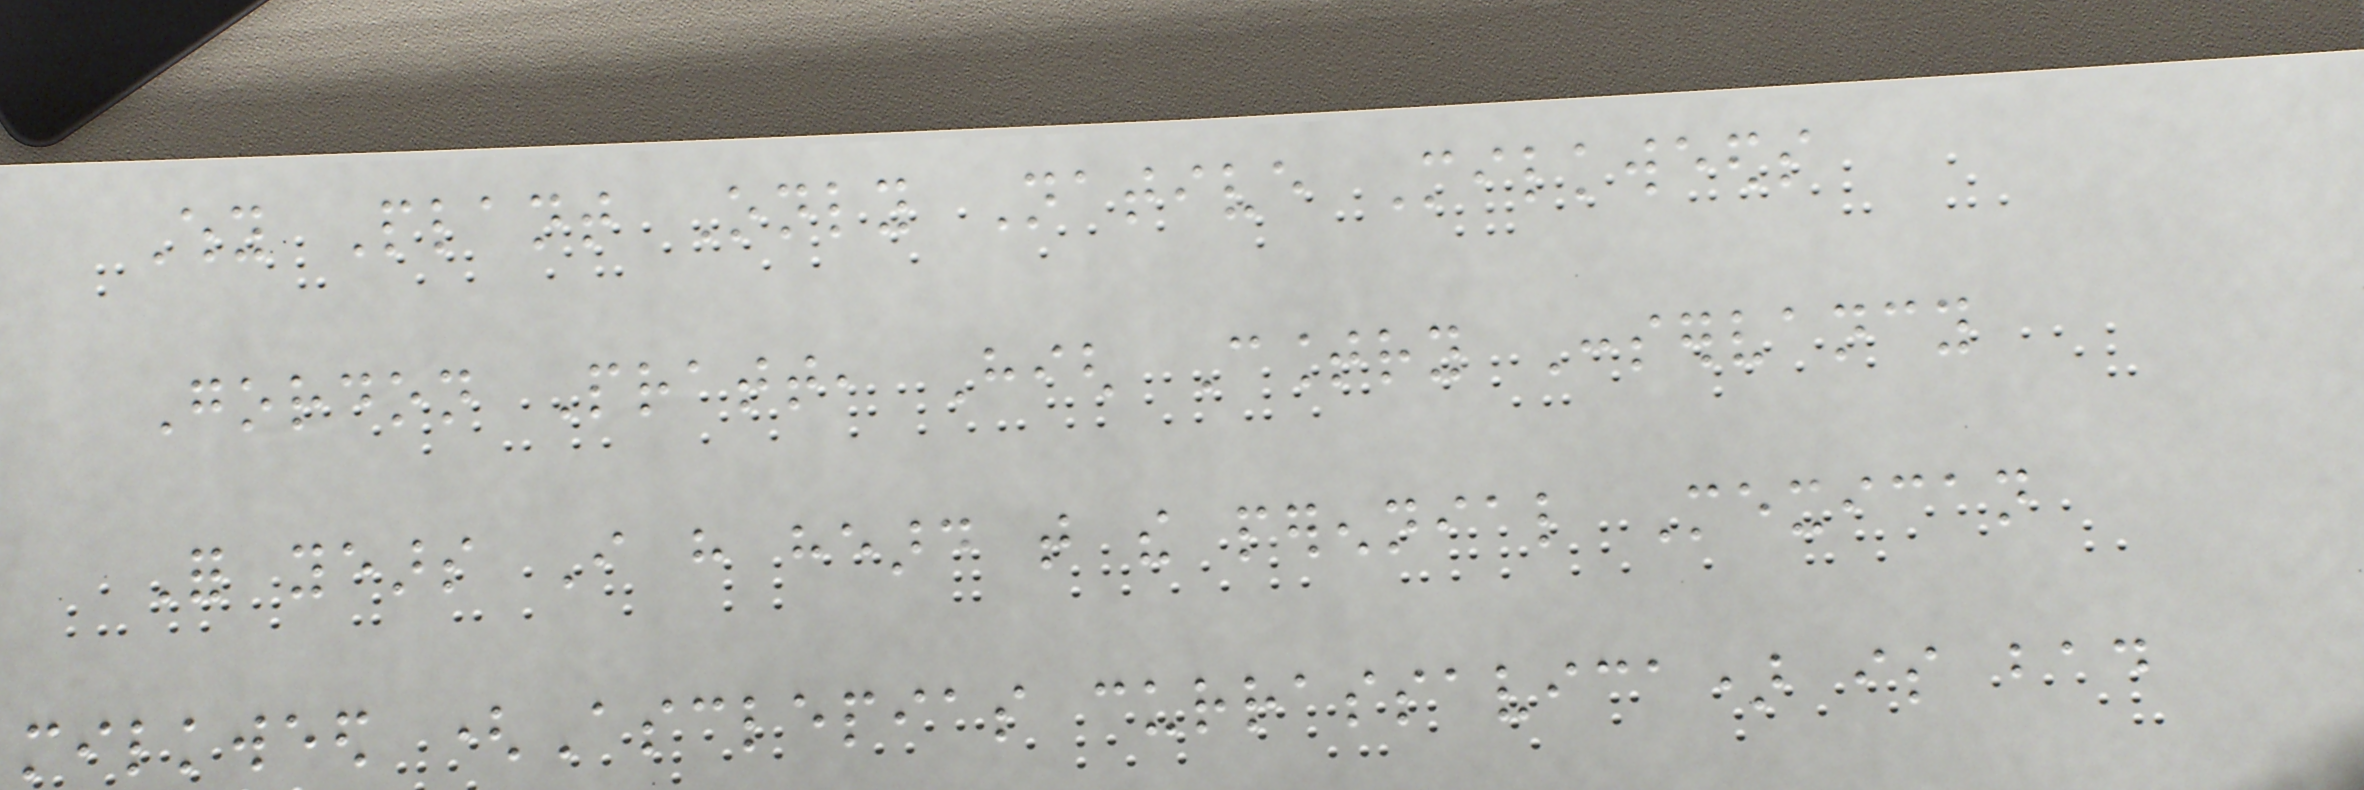Why Plant Only Native Milkweeds
Gordon Pratt, High Country Conservancy
For years I have heard that the perennial Mexican
milkweed (Asclepias currassavica) is bad
